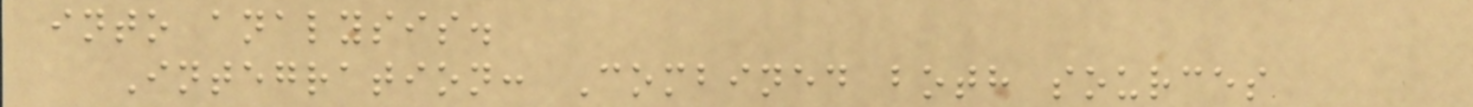into analysis.
Integration: Combined both sources
